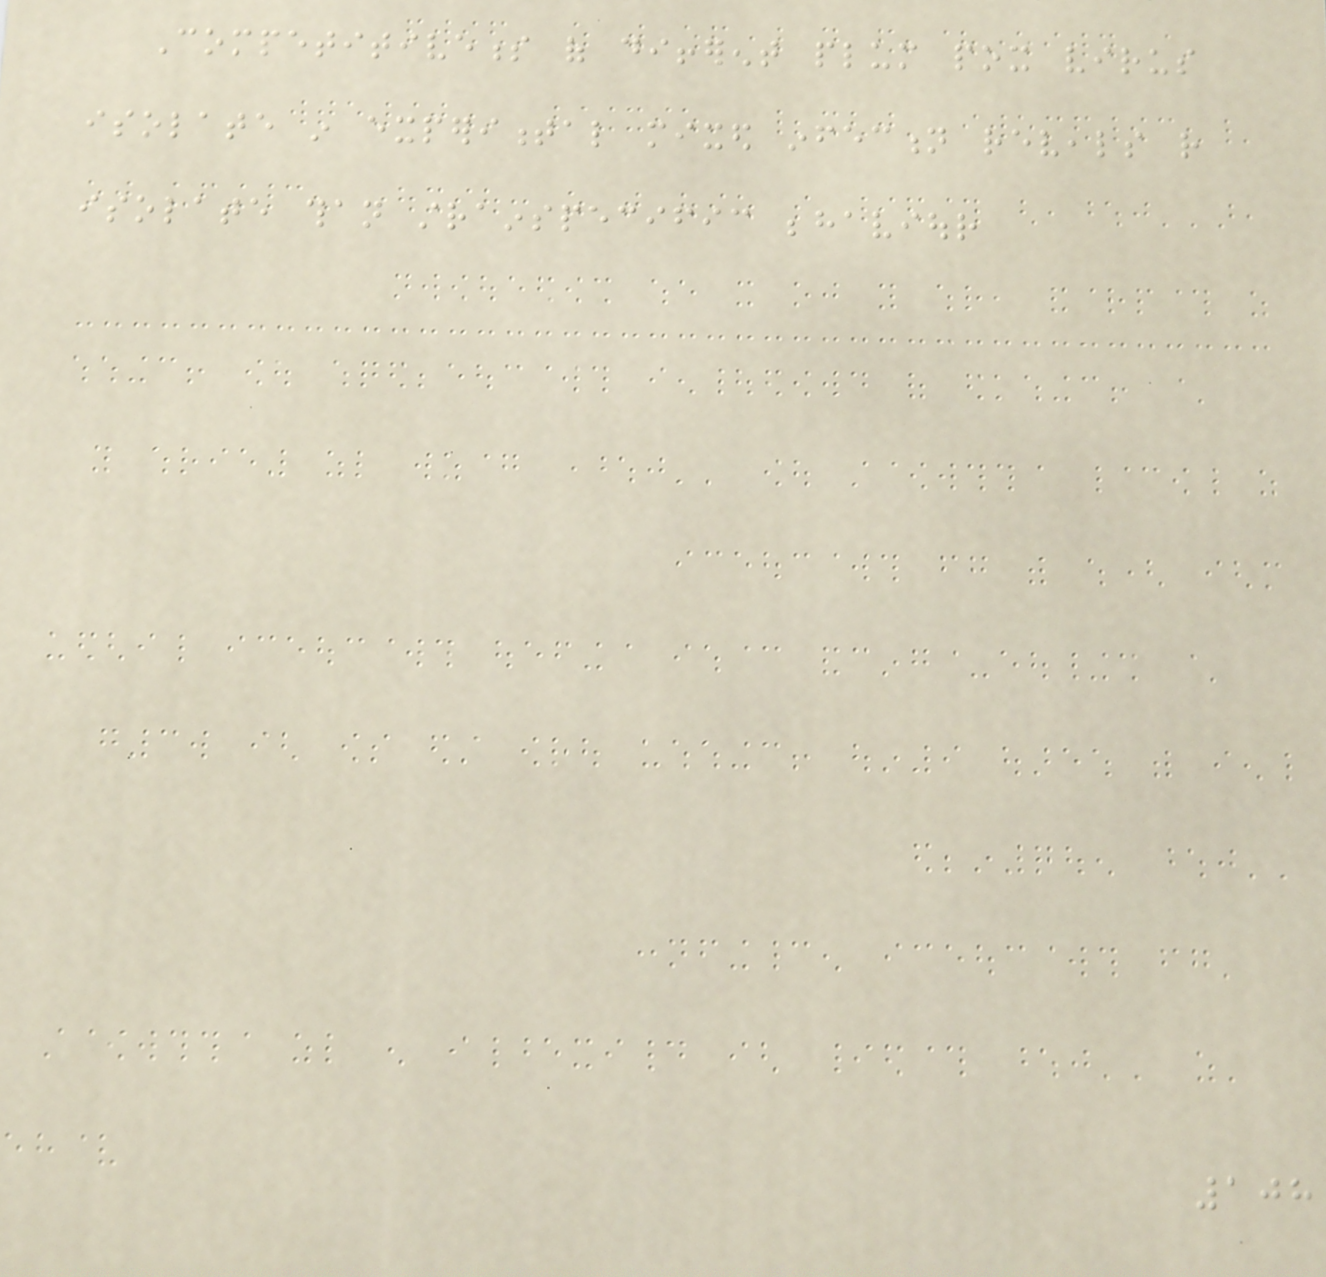Competitiveness of different plum pox virus
isolate in experimental mixed infection reveals rather
isolate than strainspecific behaviour
108
